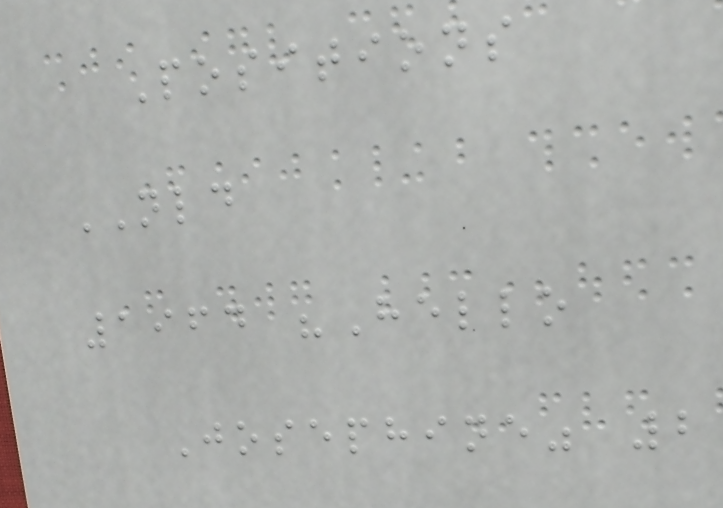Positions
NLD
1964 "Hello
Josephine" 2
